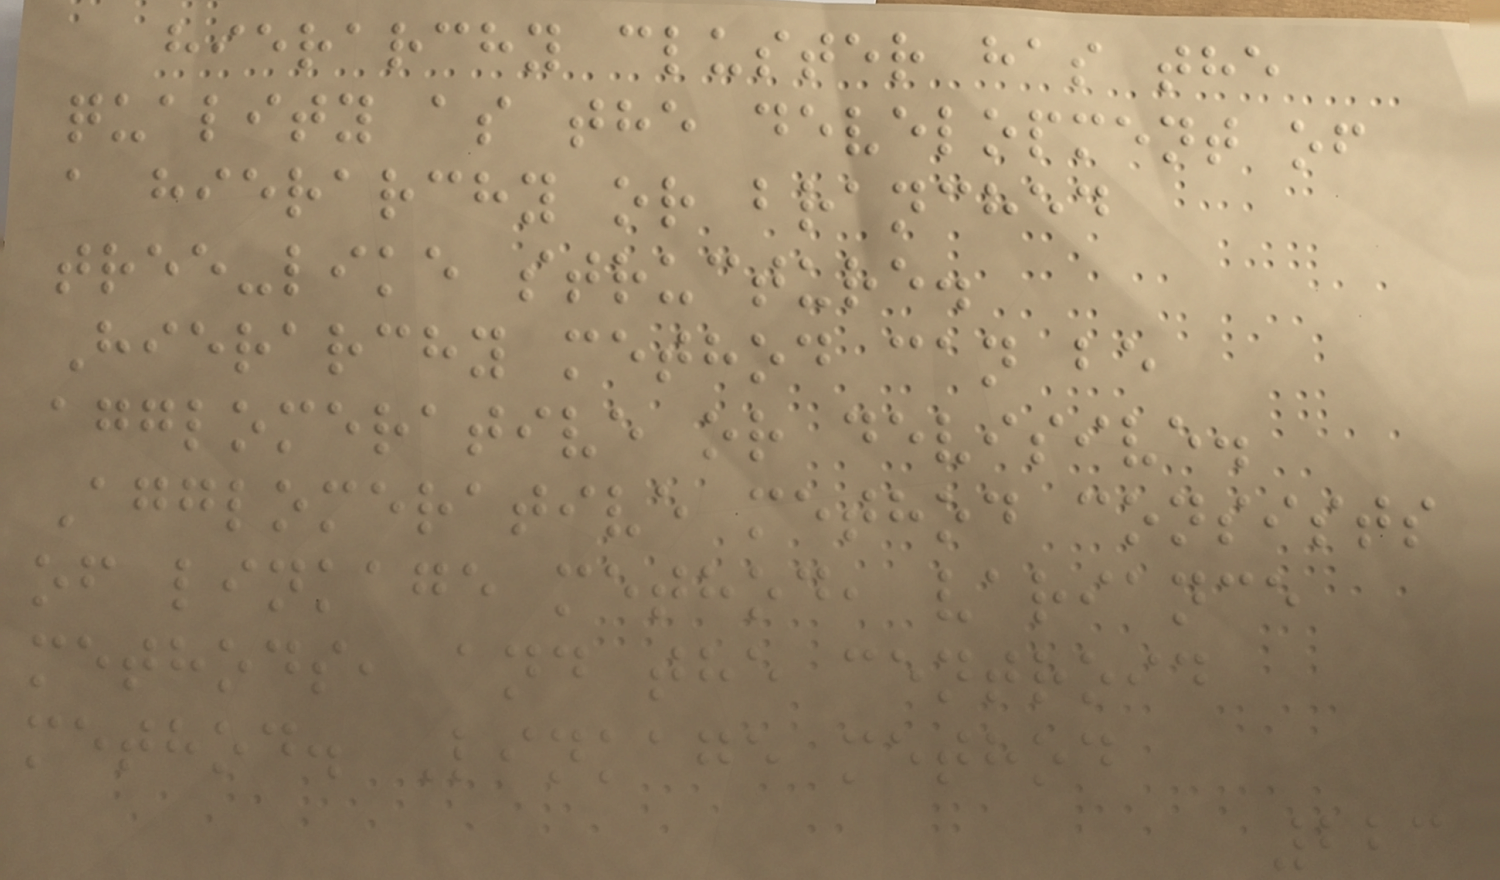hierarchy cluster has the
quality as the development of
a hierarchy or branched
tree-like structure.
Hierarchy method can be
agglomerative or devisive.
Agglomerative method consists
of linkage method, variance
methods, and the centroid
method. Linkage method
223
